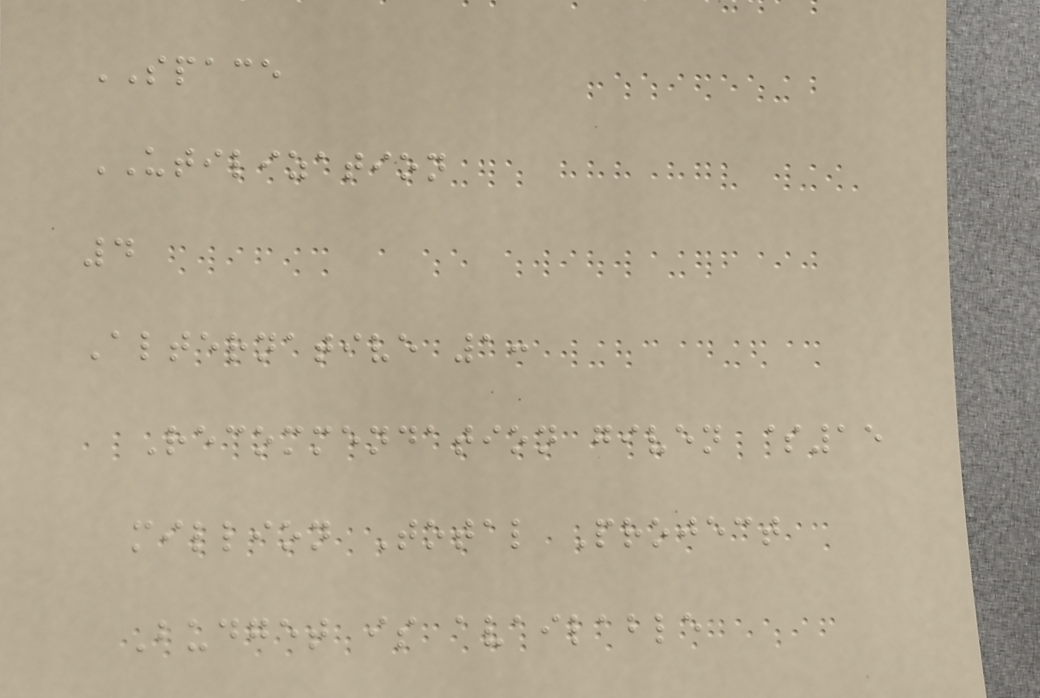SPACE
UTILIZATION
4
Alternative 1:
Recommendation given $15
million Total Project
Budget is available
